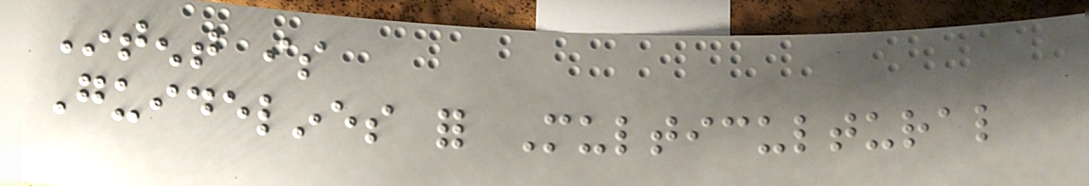Intent is
Guidelines for Multicultural
